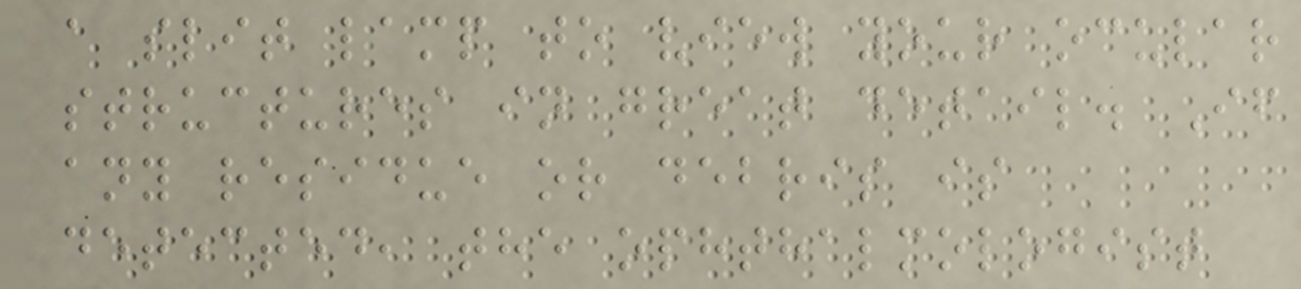a slit lamp to view your ocular
structures in great detail. If
any residue or debris is
detected, the ophthalmologist
